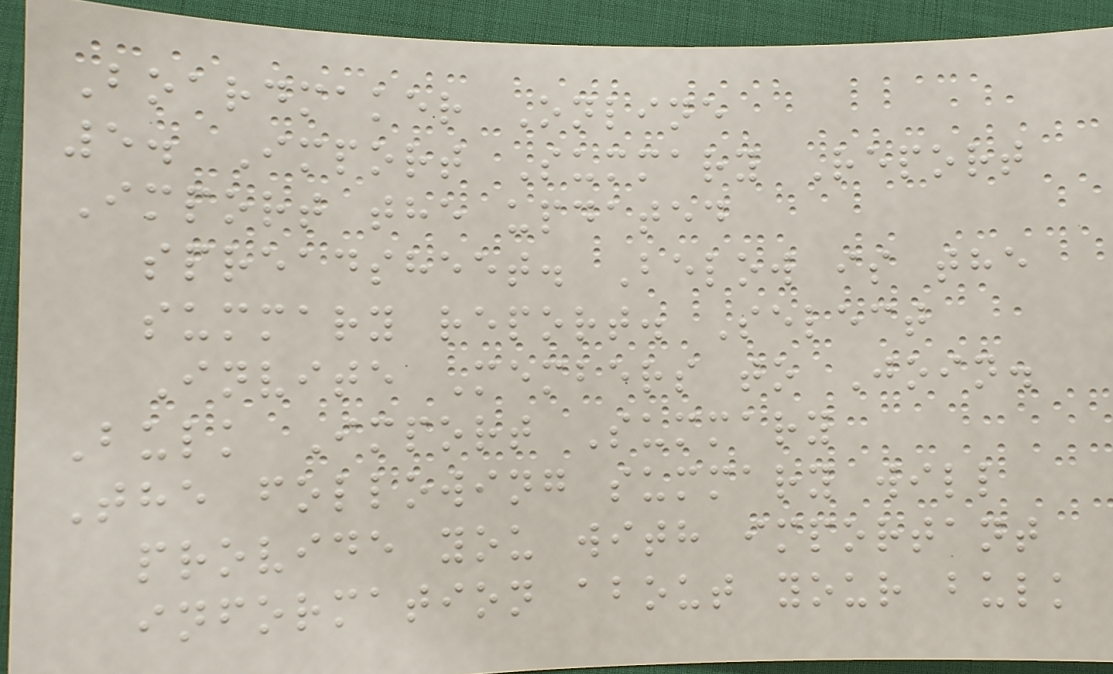Boardmaker Online
5. Import Summary Report
Import the updated
spreadsheet. Below is the
summary report. Select
Invite Members to Join.
Bulk Import Summary
The following summary will
provide you with important
information about your bulk
